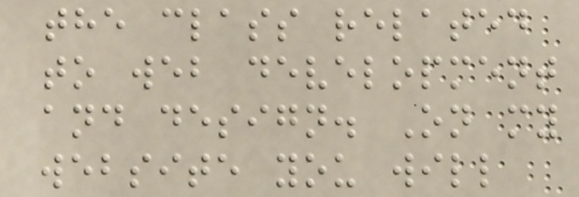the class related
to web development
and design. On my
website you will
